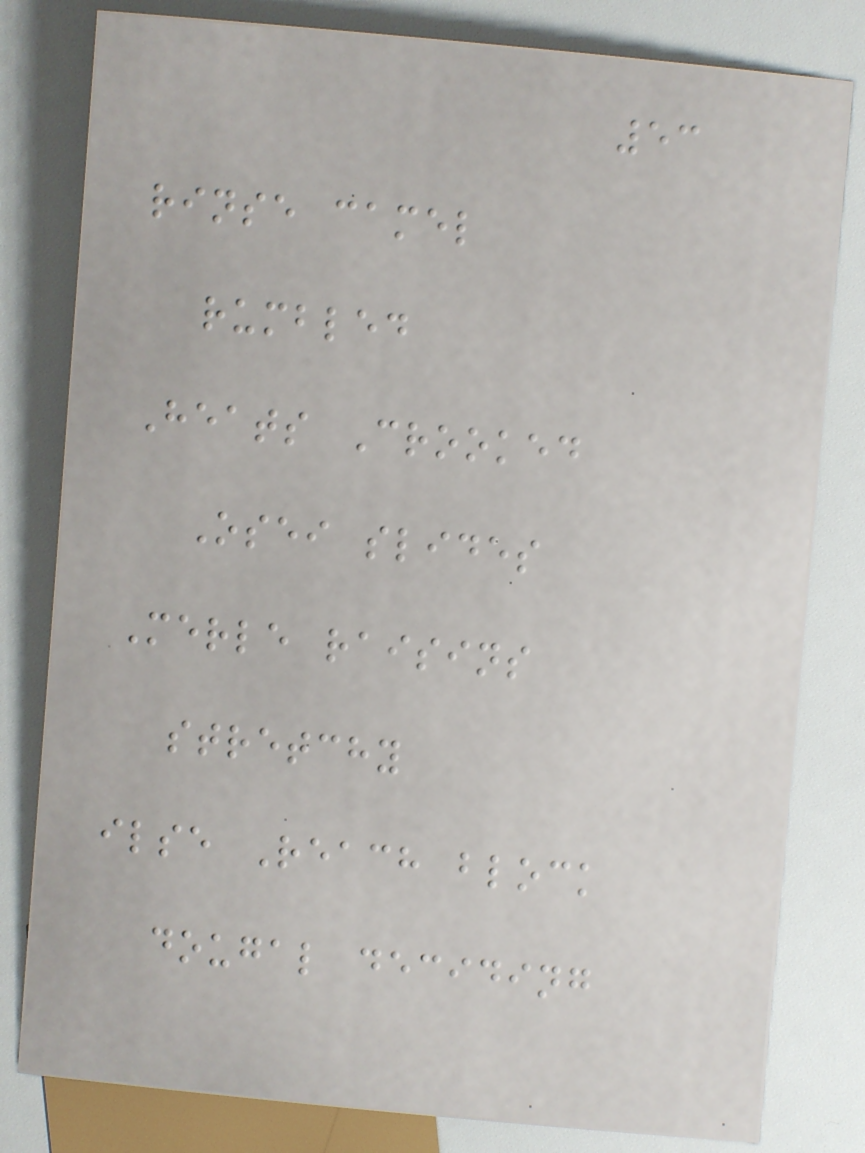53
rinse camel
rumbled
Heats Crooked
Osei slides
Merle raisins
stretchy
ilse Reach block
dougal deciding
